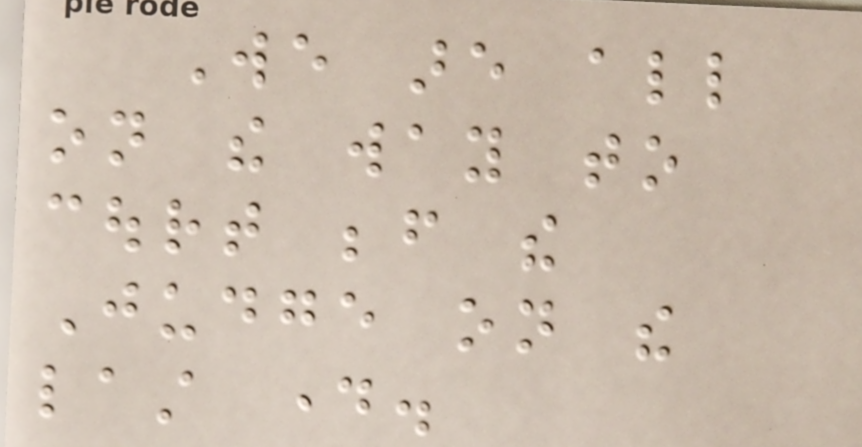We are all
on the way to
court before the
Judge on the
last day.
